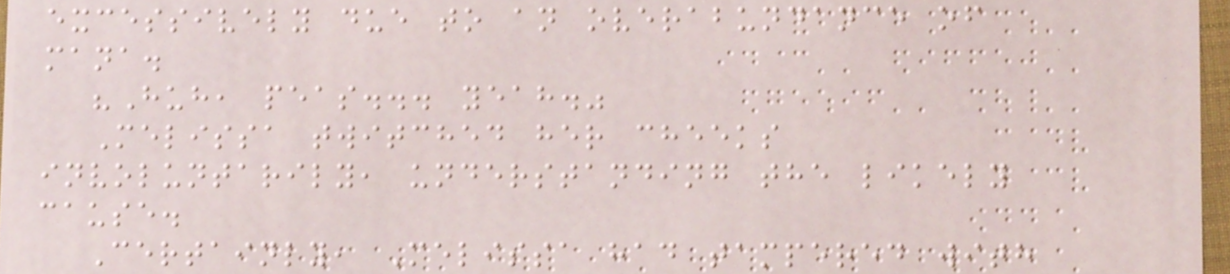excessively due to an overabundance of
mana.
"Huh, peas... yeah."
Melissa twitched her cheeks
involuntarily, understanding the likely
cause.
Certainly, Melissa had tampered with
